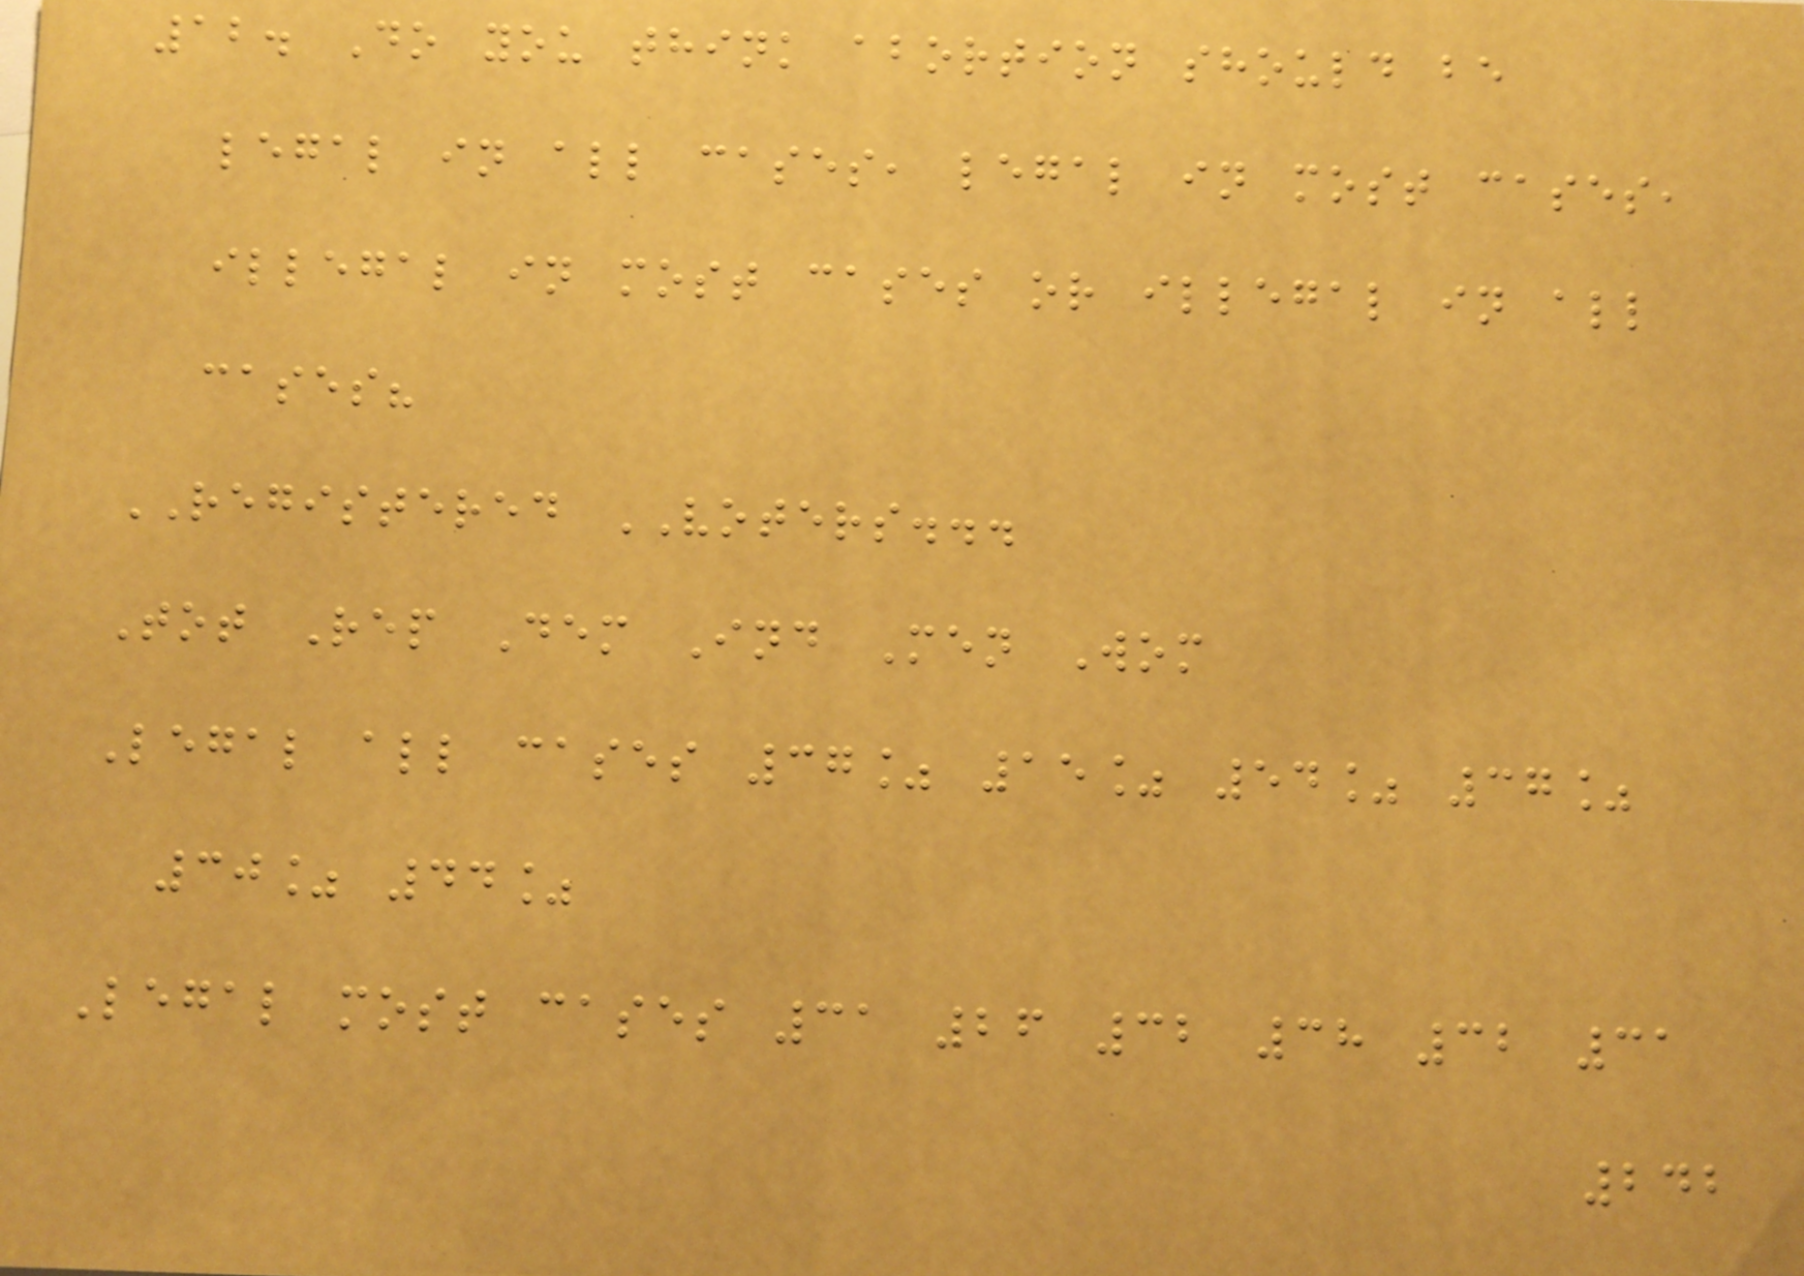12. Do you think abortion should be
legal in all cases, legal in most cases,
illegal in most cases or illegal in all
cases?
REGISTERED VOTERS...
Tot Rep Dem Ind Men Wom
Legal all cases 37% 15% 54% 37%
30% 44%
Legal most cases 31 26 32 38 32 31
242
